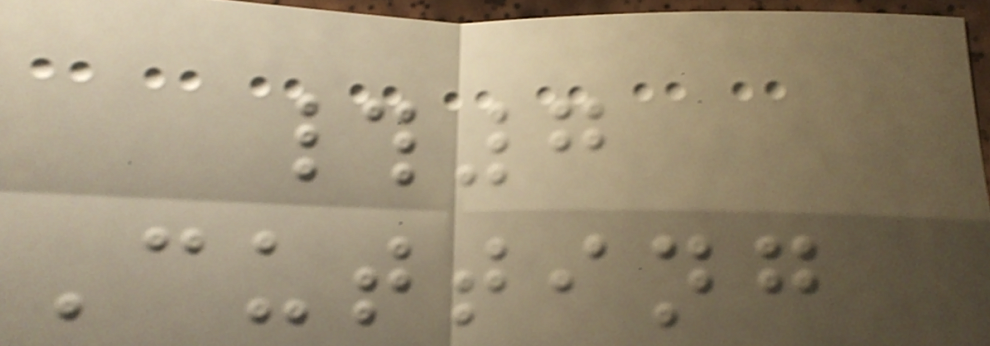#7
Cutting
